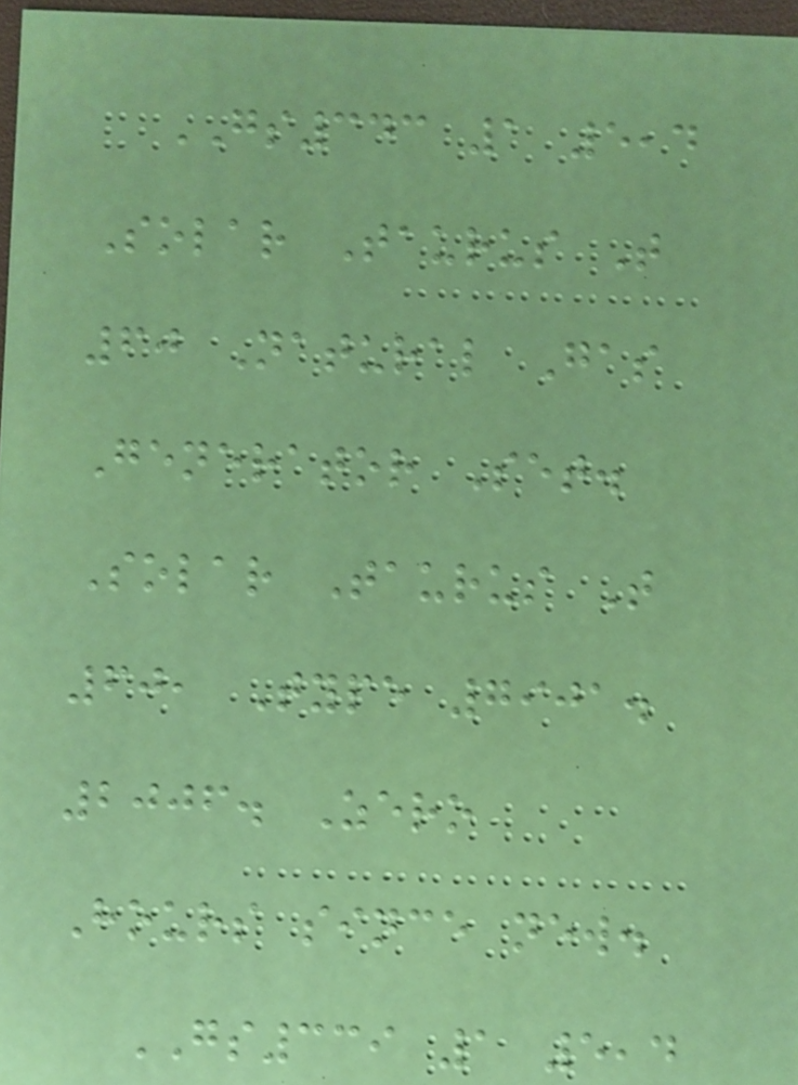GS343 1 5,4
Solar Taurus T
60 Natural Gas
Generator Set.
Solar Taurus T
60, Type 7901.
2006. Zero
Hours since new.
GS339 1 5,4
